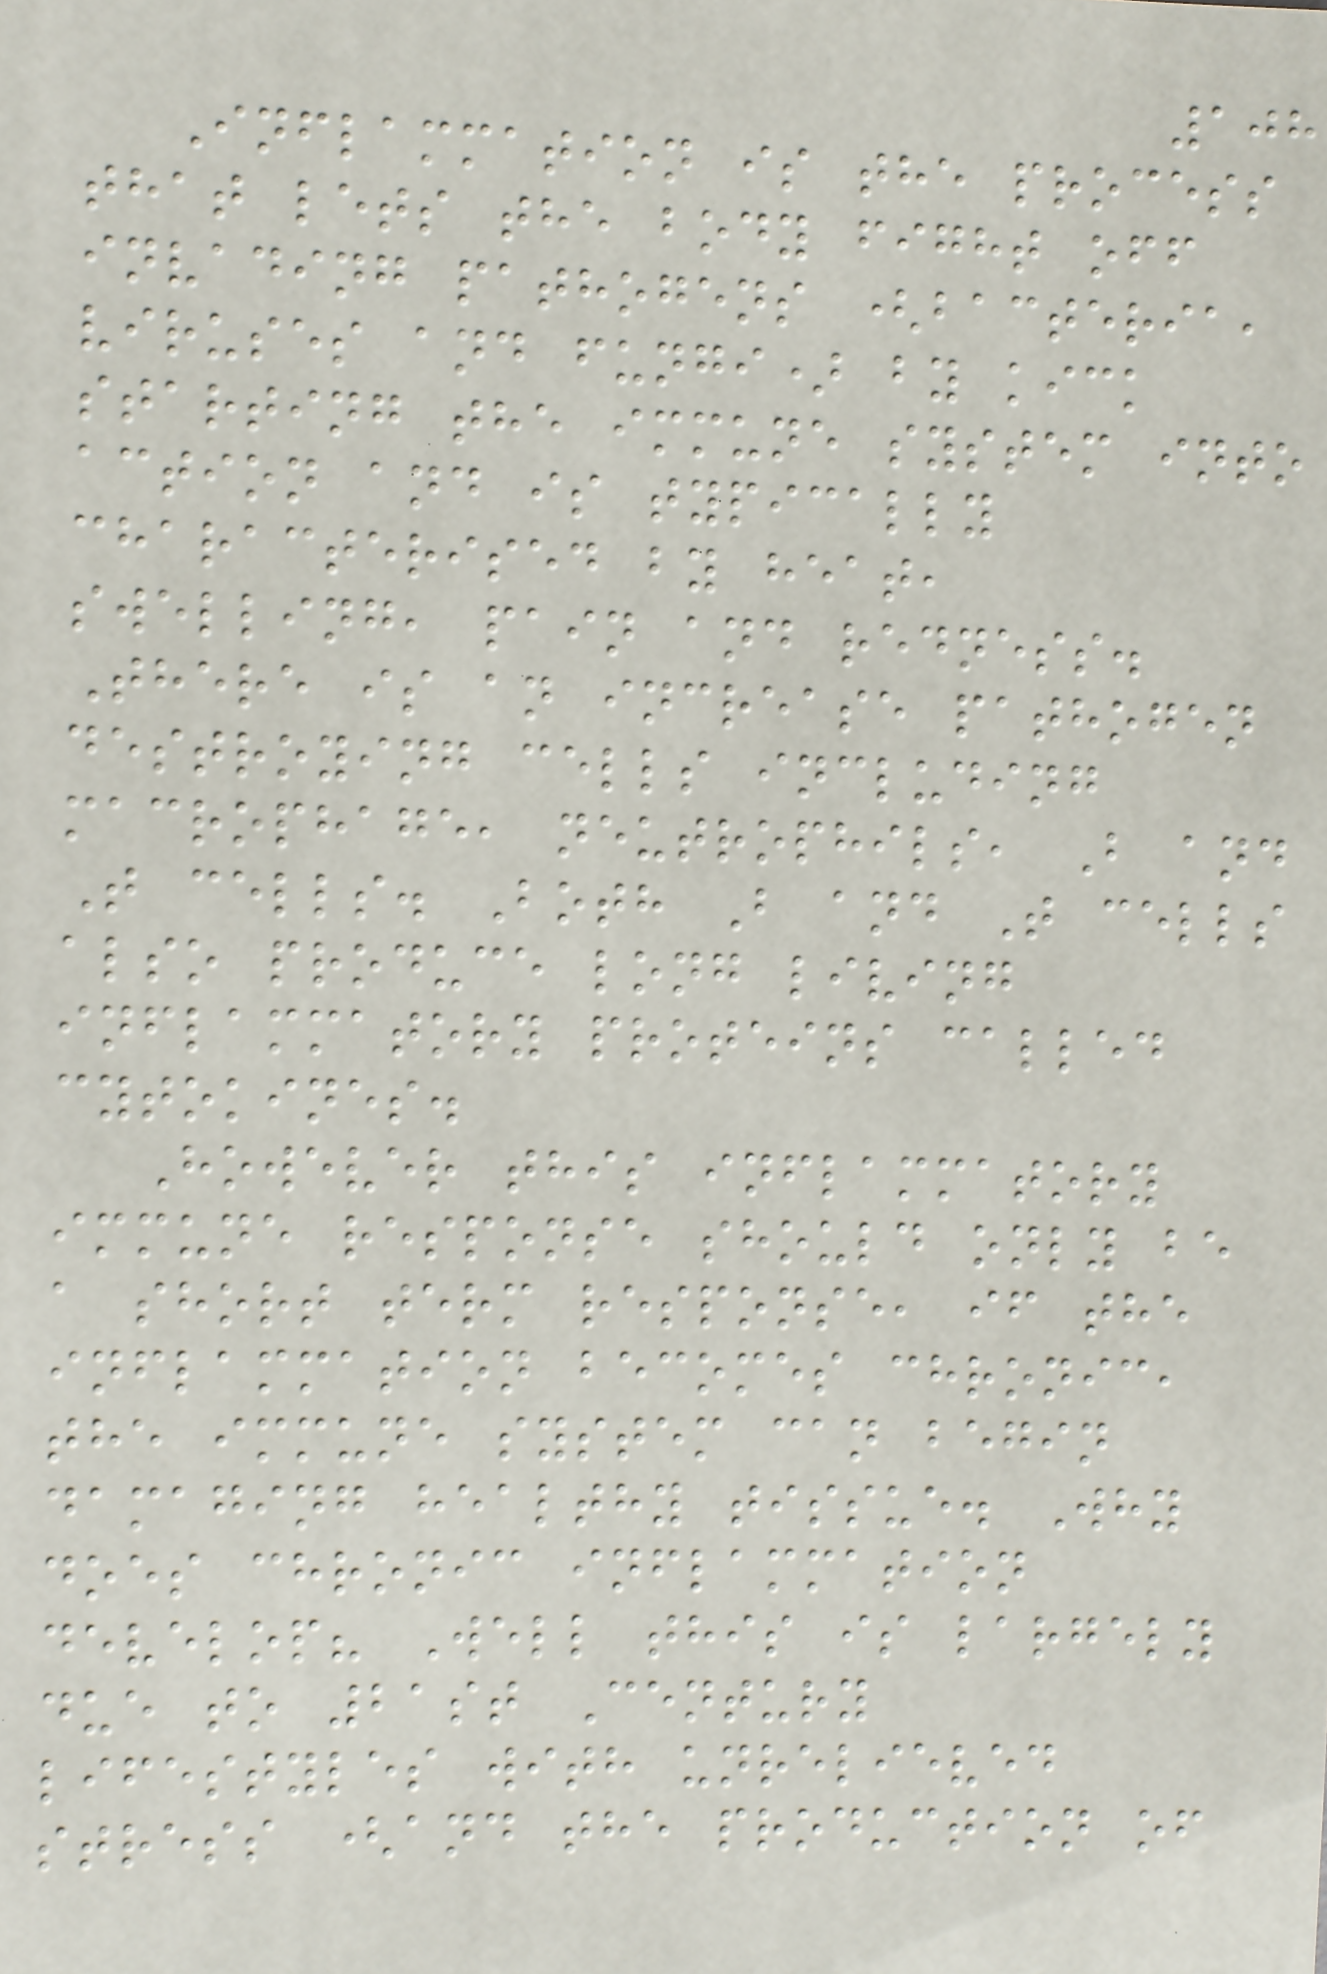108
Inflammation is the process
that lets the body fight off
invading pathogens (bacteria,
viruses and fungi) by kick
starting the immune system into
action and is typically
characterised by heat,
swelling, pain and redness.
There is an increase pathogen
destroying cells including
macrophage, neutrophils, B and
T cells. Both B and T cells
also produce long living
inflammatory proteins called
cytokines.
However this inflammatory
immune response should only be
a short term response, if the
inflammation becomes chronic,
the immune system can begin
damaging healthy tissue. Why
does chronic inflammation
develop? Well this is largely
due to 21st Century
lifestyles with unrelieved
stress (and the production of
